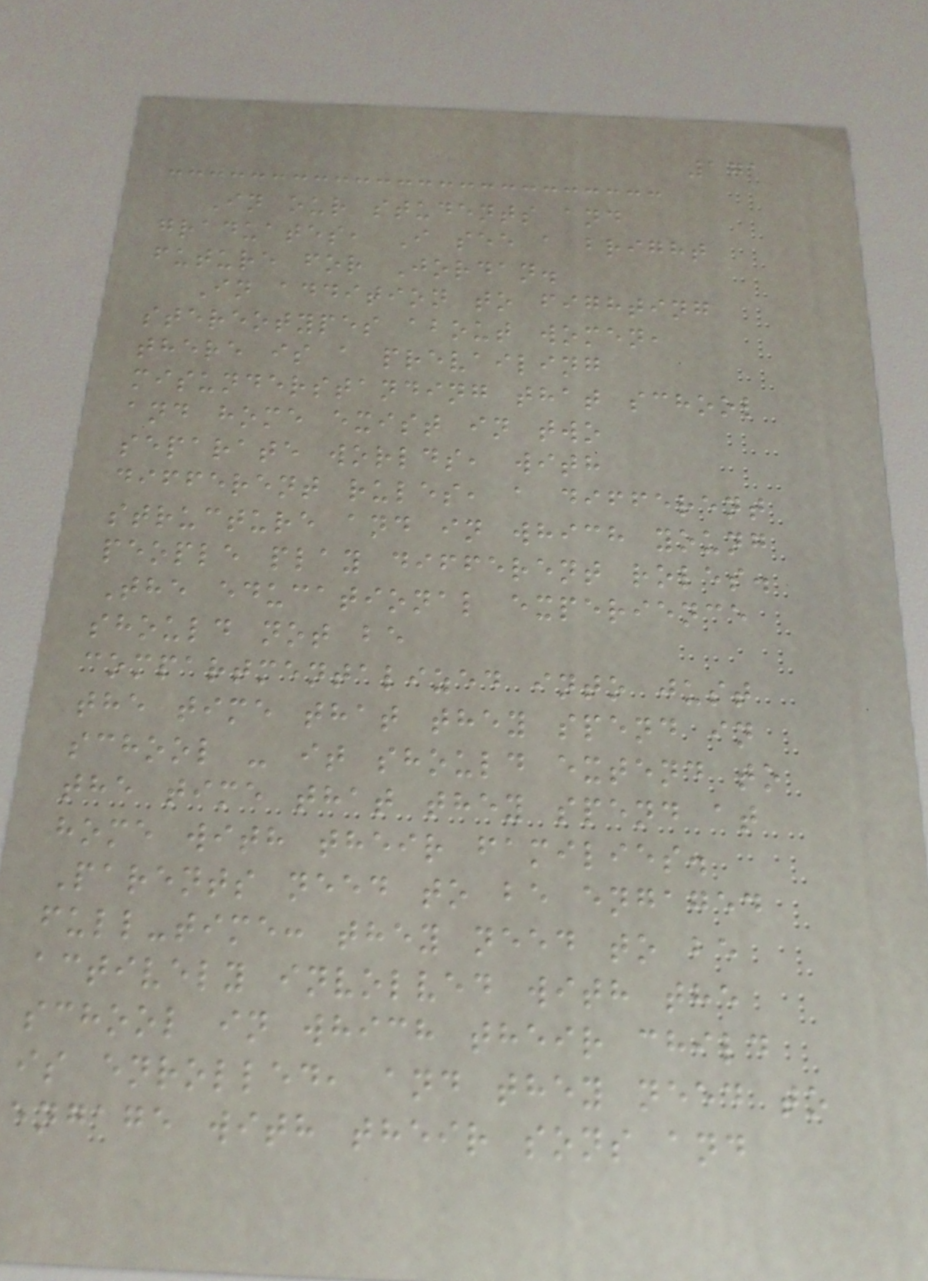171
In our students and
graduates, I see a bright
future for Jordan.
In addition to fighting
stereotypes about women,
there is a prevailing
misunderstanding that school
and home exist in two
separate worlds, with
different rules, a different
structure and in which young
people play different roles.
The educational experience
should not be
compartmentalized into just
the time that they spend in
school - it should extend to
the time that they spend at
home with their families.
Parents need to be engaged
full-time: they need to be
actively involved with the
school in which their child
is enrolled, and they need to
engage with their sons and
